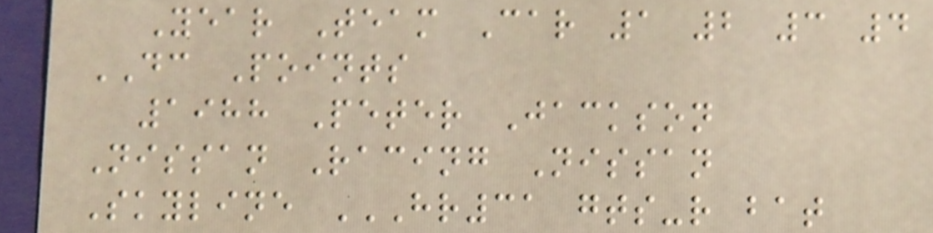Year Team Car 1 2 3 4
DC Points
1988 Peter Jackson
Nissan Racing Nissan
Skyline HR31 GTS-R BAT
